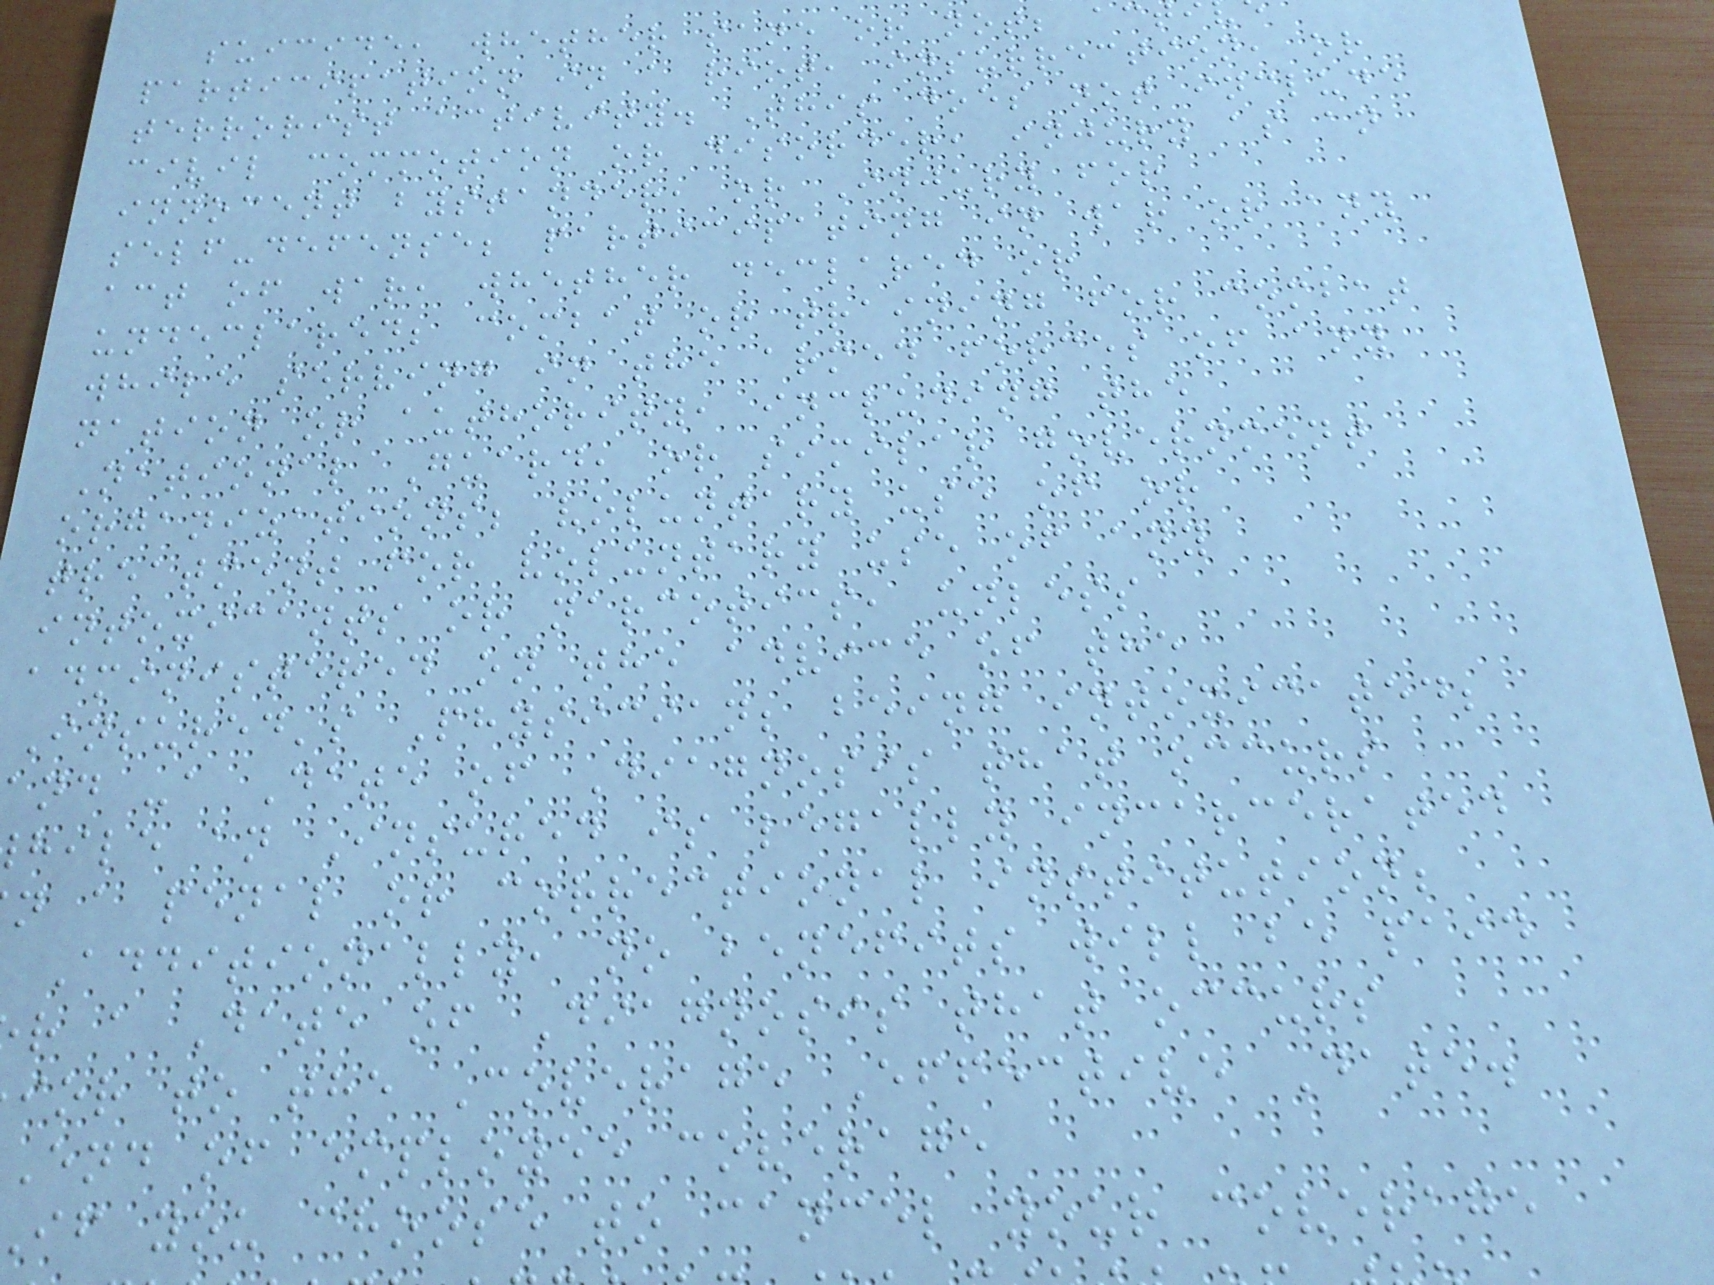suicide, whether sane or not; act
participation in a riot, insurrection, or
terrorist activity. This does not include
civil commotion or disorder, injury as an
innocent bystander, or Injury for
self-defense; participating in war or any
act of war, whether declared or
undeclared; combat or training for combat
while serving in the armed forces of any
nation or authority, including the
National Guard, or similar government
organizations; voluntary use of or
treatment for voluntary use of any
intoxicants or narcotics, unless
administered on the advice of the
Insured's Physician; being intoxicated;
and -a Date of Diagnosis that occurs
hile an Insured is legally incarcerated
n a penal or correctional institution;
Additionally, no benefits will be paid
r a Date of Diagnosis that occurs
ior to the Coverage Effective Date.
End of employee coverage
if you choose to cancel your coverage
